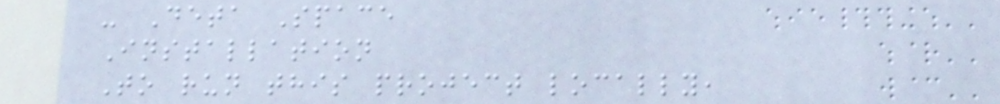- Deta Space
Installation
To run this project locally,
